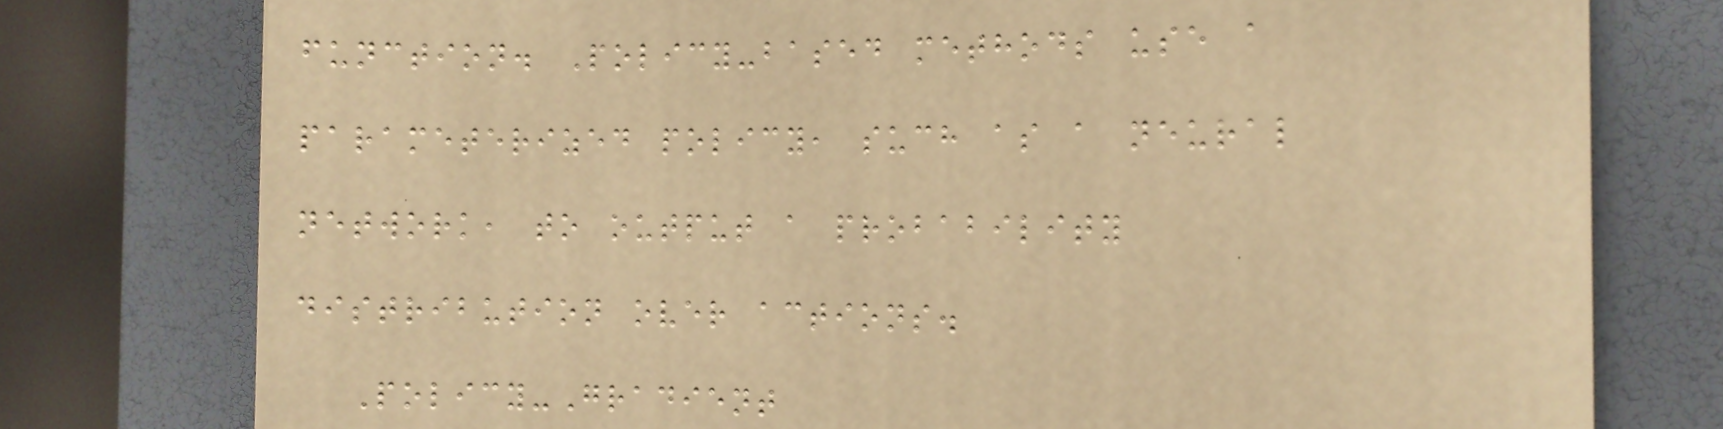function. Policy-based methods use a
parameterized policy, such as a neural
network, to output a probability
distribution over actions.
Policy-Gradient
